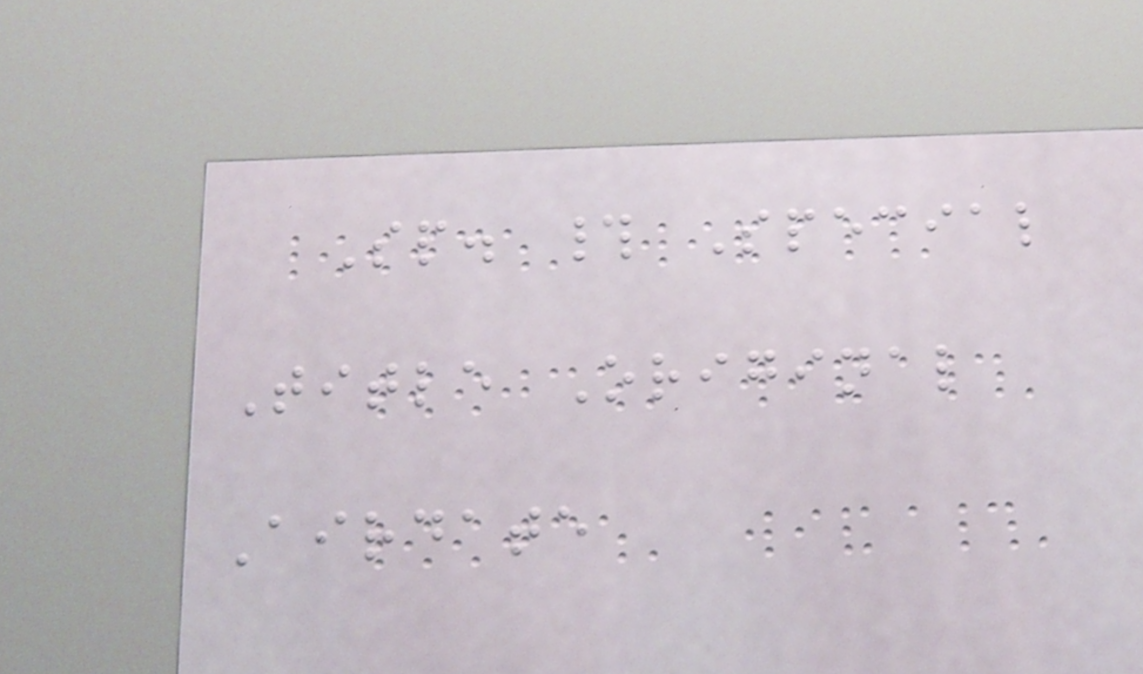Sp. # Special
Title Original
Airdate
